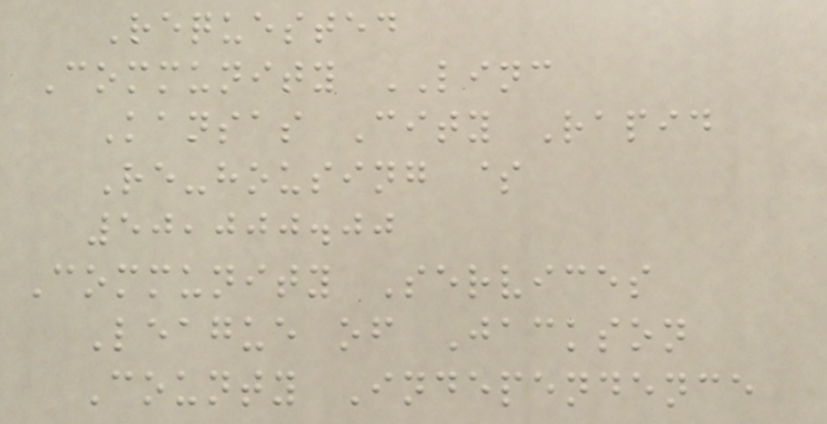Requested
Community LINC
Kansas City Rapid
Re-housing $
50,000.00
Community Services
League of Jackson
County Independence
